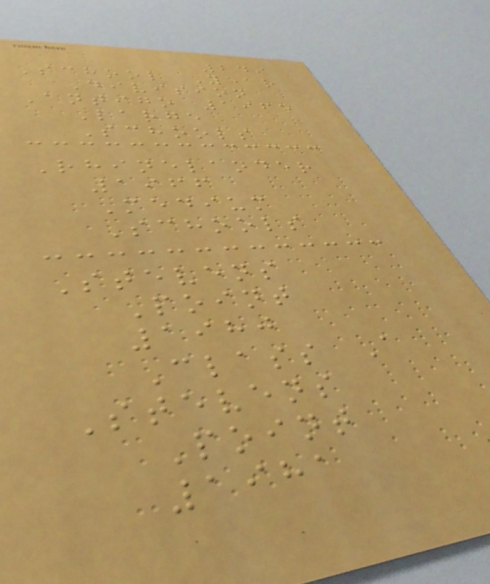249
School Year
Division
Antigo 1965
Large
Schools
Rhinelander
1966
Medium
Schools
Stevens
Point
1980
Class A
Stevens
Point
1981
